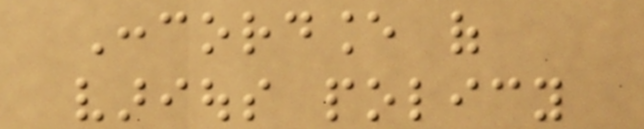Concordance of
various policy
